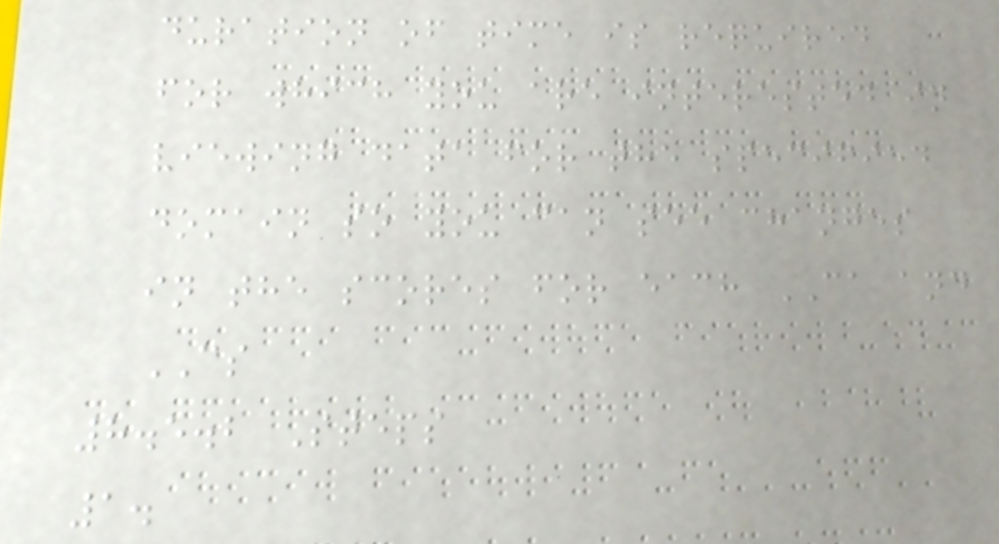duration of time is required
for which you are interested in
viewing data for the specified
domain so you can see changes
in the scores for each CA and
CS
8.5.2 Steps
1.
